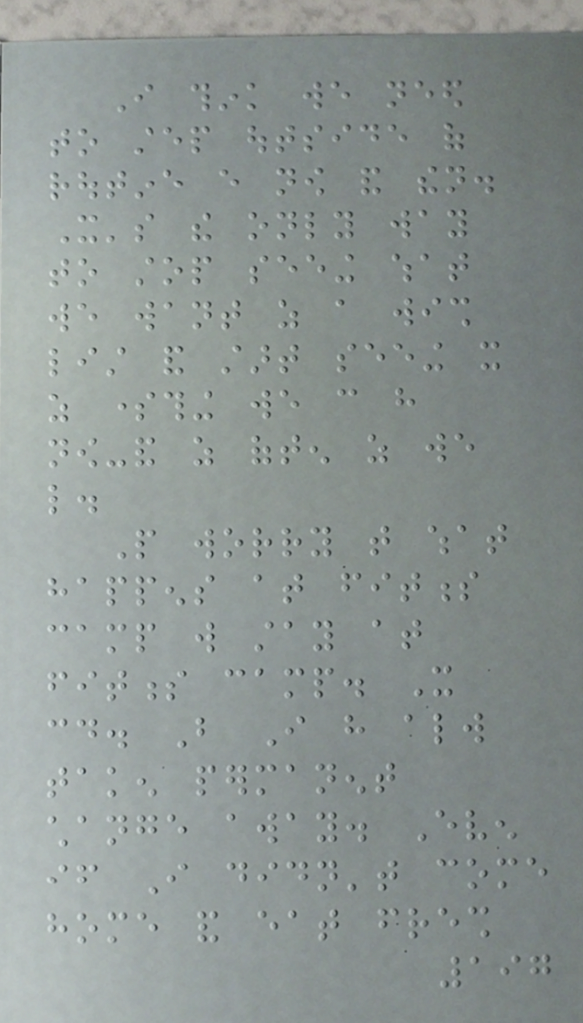I think we need
to step outside of
routine every now and then.
It's the only way
to stop seeing what
we want as a wish
list and start seeing it
as something we can have
now-and as often as we
like.
People worry that what
happens at fitness
camp will stay at
fitness camp. It
could. But I have always
taken permanent
change away. Even
if I didn't come
home and eat fresh
197
